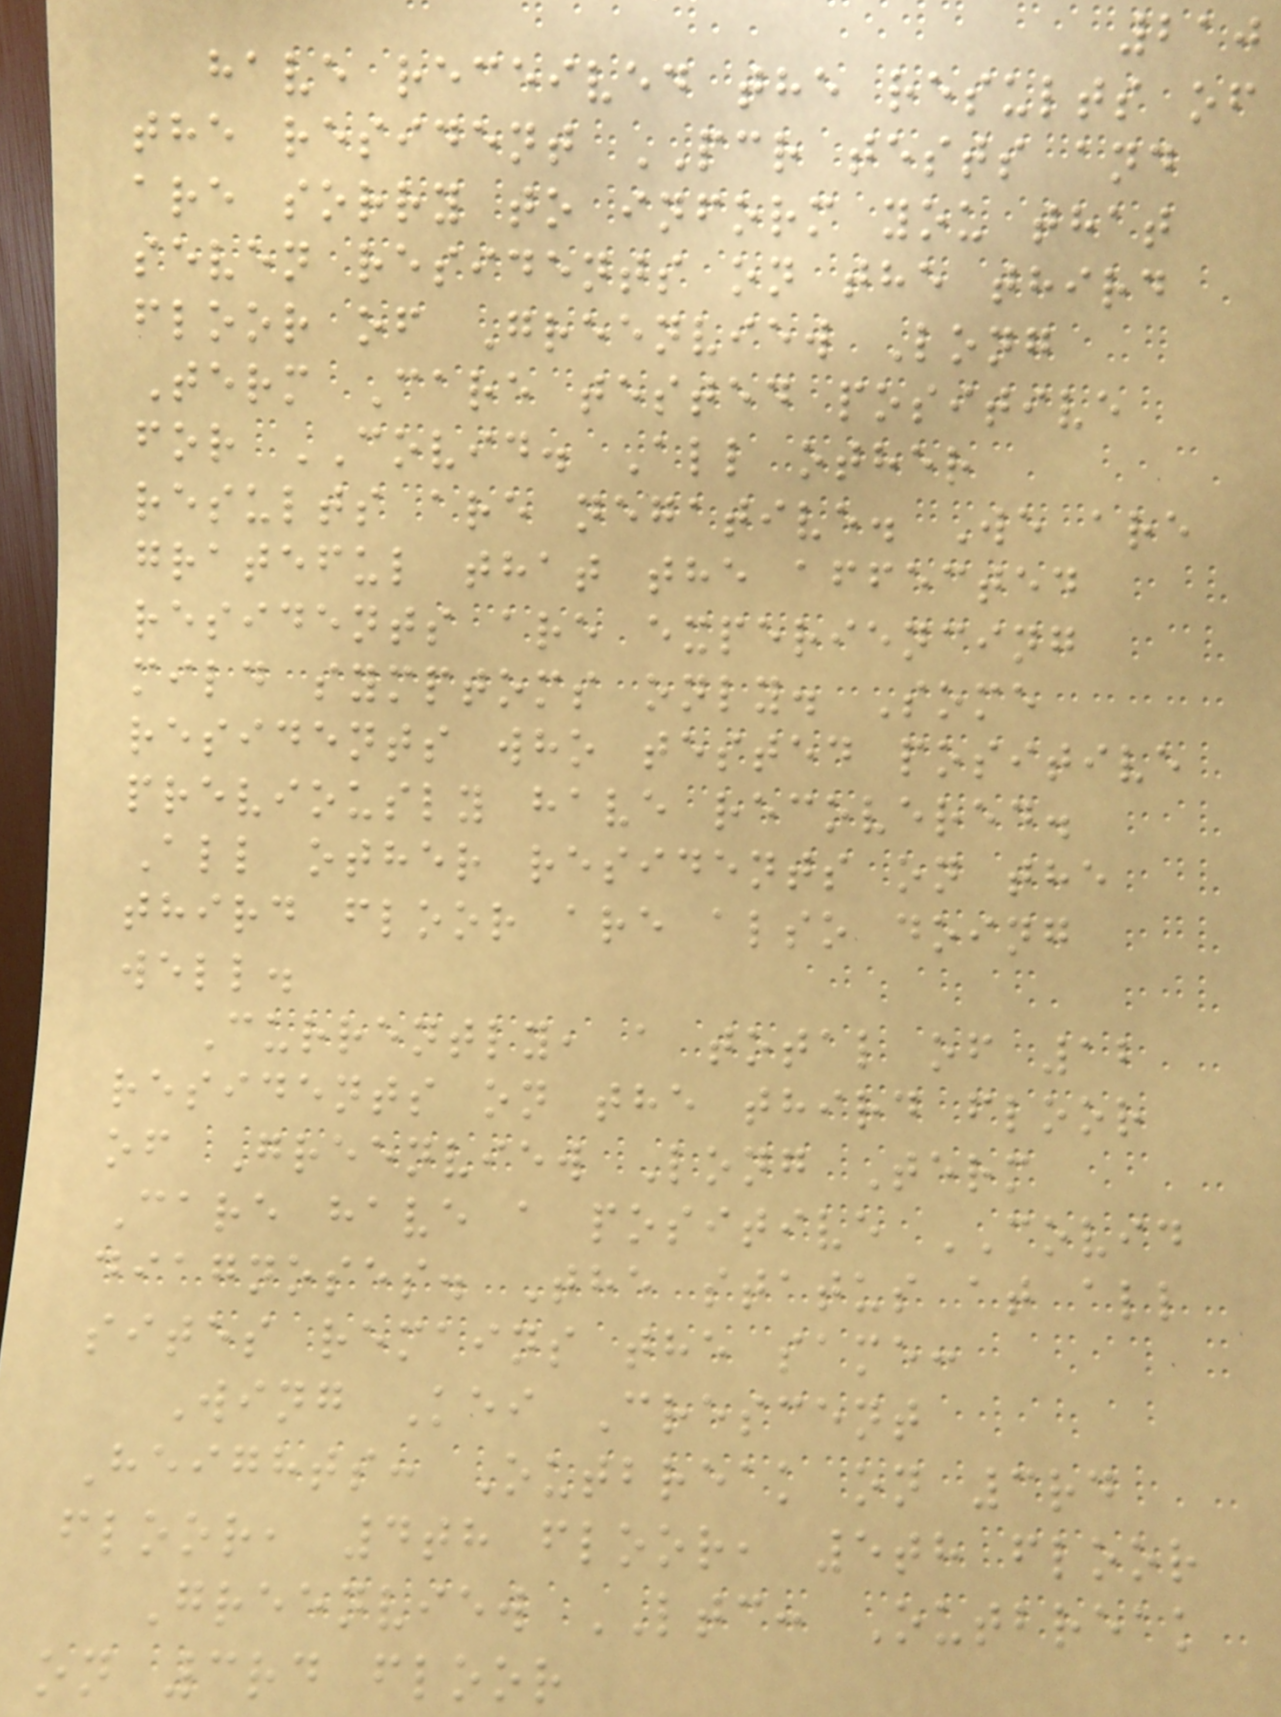210
have received the results of
the resident PCR tests and
are sorry to inform you that
seven residents on the third
floor of Greenview Long
Term Care tested positive
for COVID. All other
results are negative. We are
grateful that the affected
residents are experiencing
mild symptoms only. Some
residents who tested positive
previously have recovered.
All other residents on the
third floor are also doing
well.
Currently, a total of 12
residents on the third floor
of Greenview Long Term
Care have a positive COVID
diagnoses. The status at all
sites remains the same:
Wing Kei Crescent
Heights: Outbreak on 3rd
floor, 4th floor, 5th floor
Greenview LTC: Outbreak
on 3rd floor
